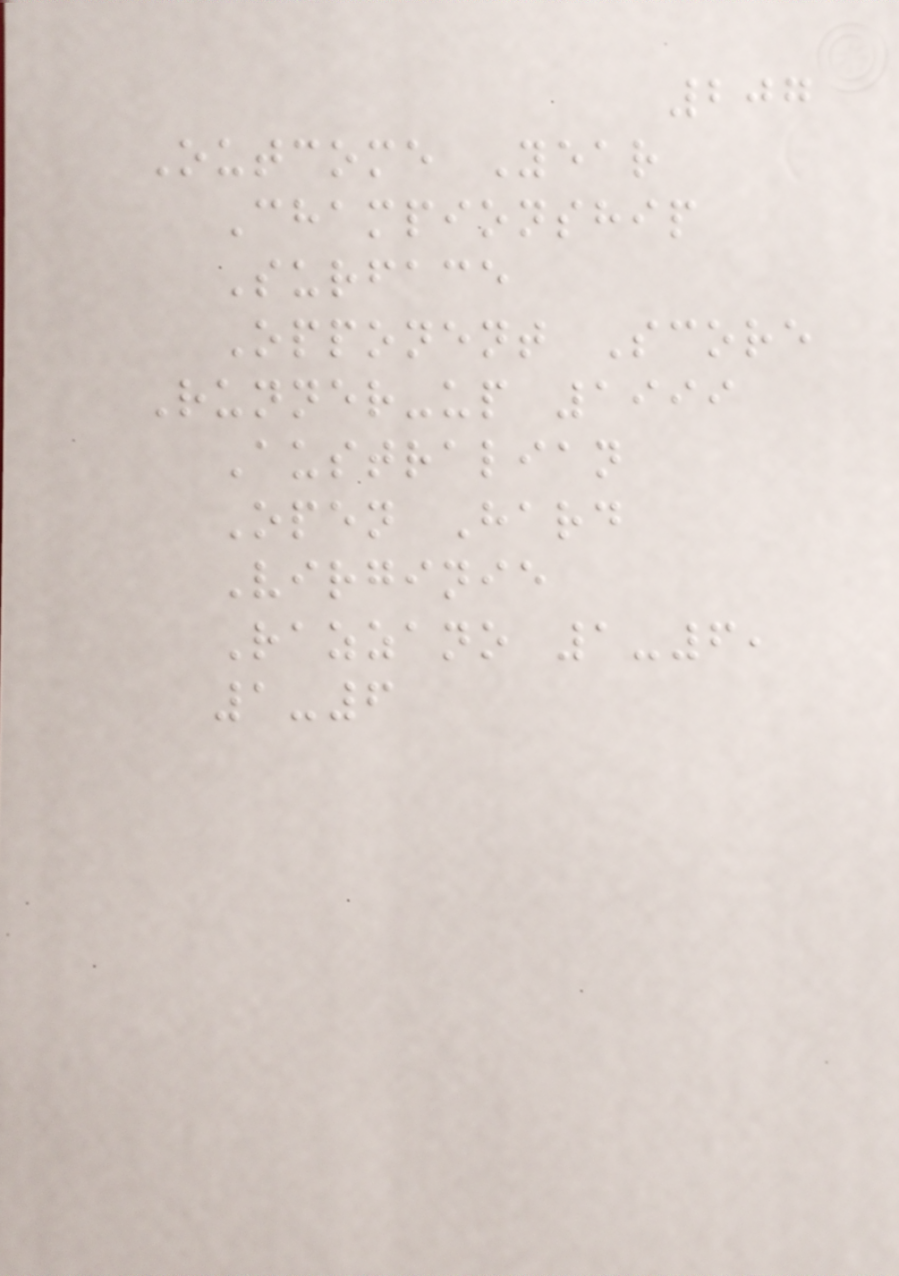207
Outcome Year
Championship
Surface
Opponent Score
Runner-up 1999
Australian
Open Hard
Virginie
Razzano 1-6,
1-6
